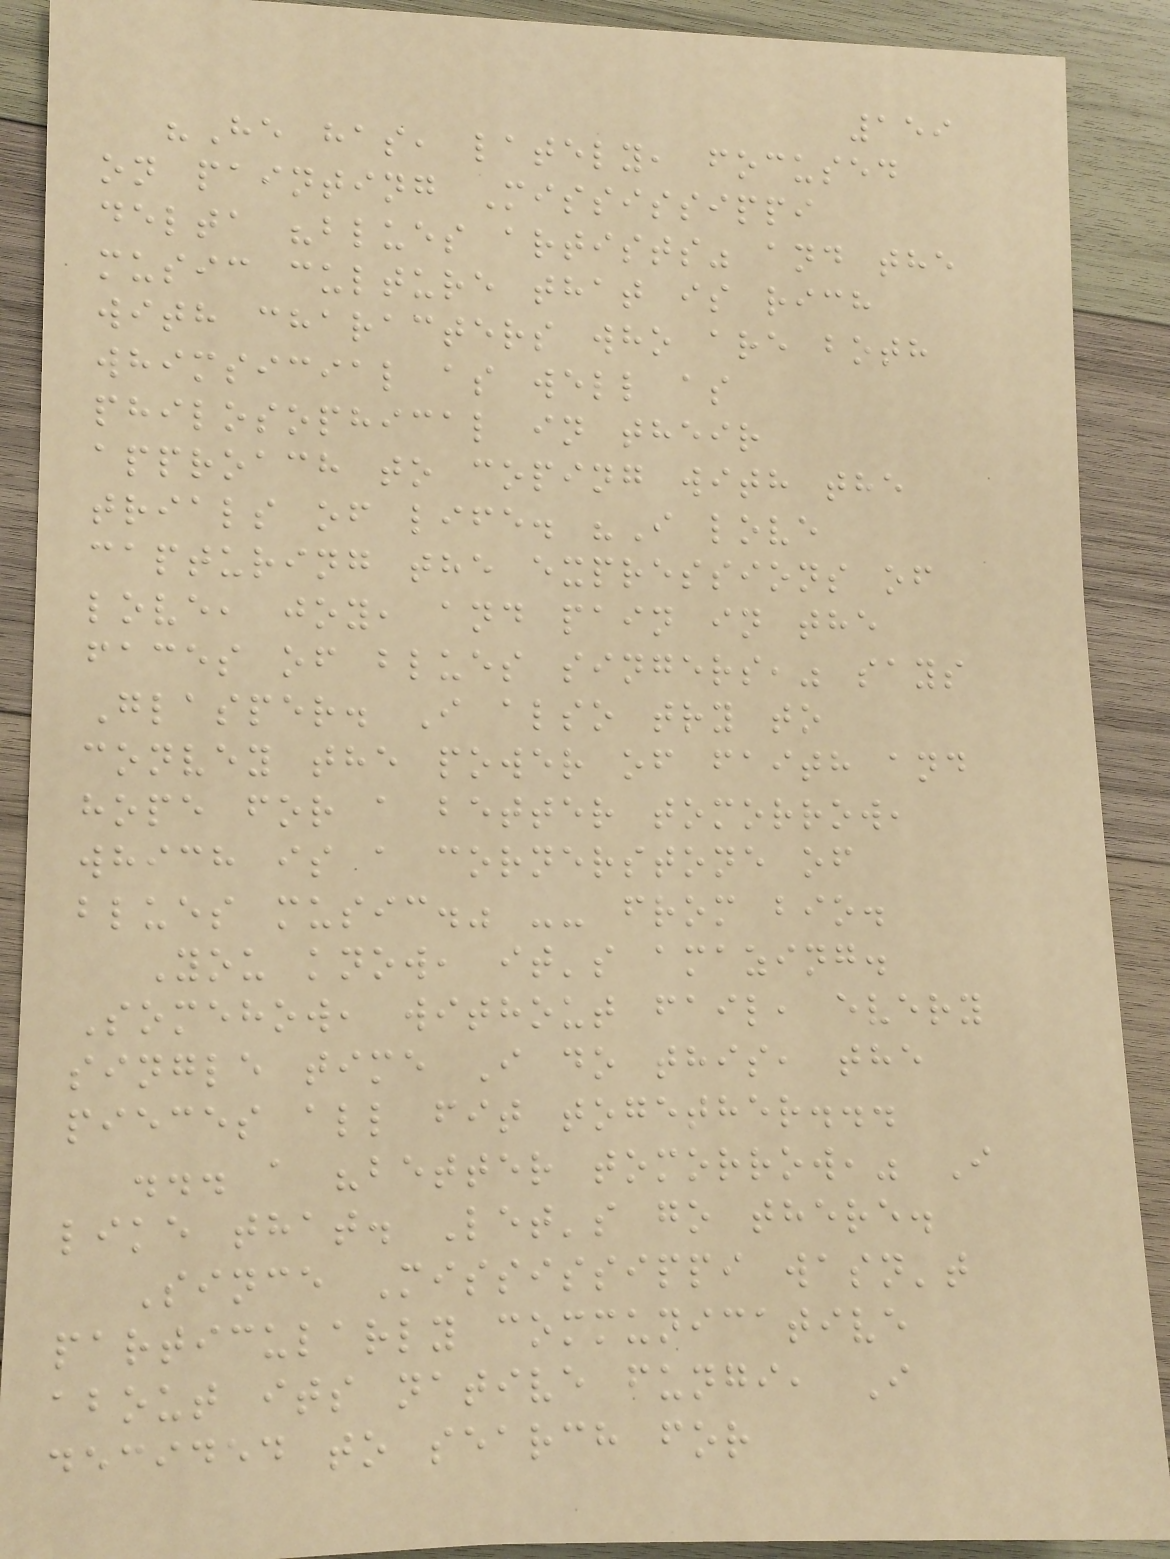159
"He has, lately, focused
on painting Mississippi
delta "blues artists" and the
music culture that is rich
with characters who are both
whimsicial as well as
philosophical in their
approach to coping with the
trials of life. "I love
capturing the expressions of
love, joy, and pain in the
faces of blues singers," says
Glasper. I also try to
convey the power of faith and
hope for a better tomorrow,
which is a cornerstone of
blues music." -- from bio.
You know, it's amazing.
Somehow, without fail, every
single time I do this, the
pieces all fit together...
... a "better tomorrow," I
like that. Let's go there.
Since Mississippi wasn't
particularly communicative
about its native fungi, I
decided to search for
